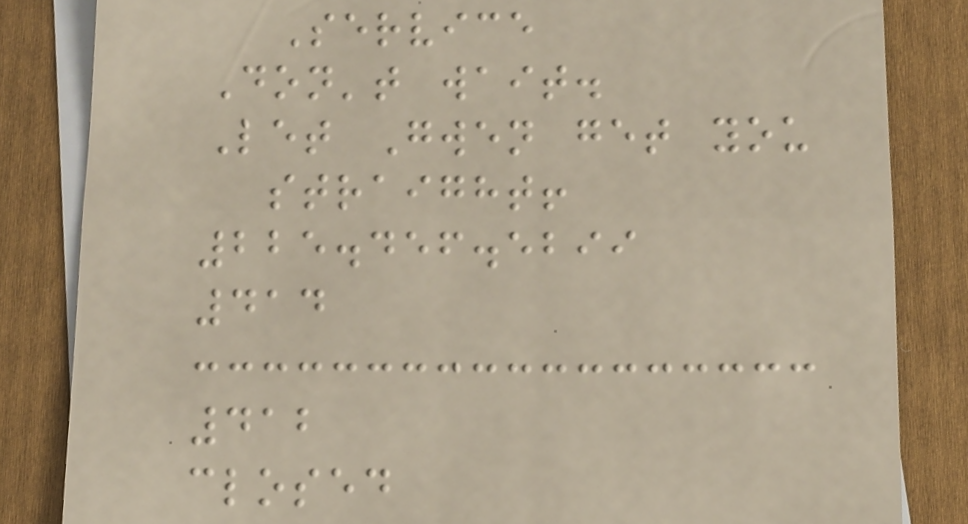Service
Don't wait.
Let Gwen get you
straight!
225.456.5299
414
412
closed
